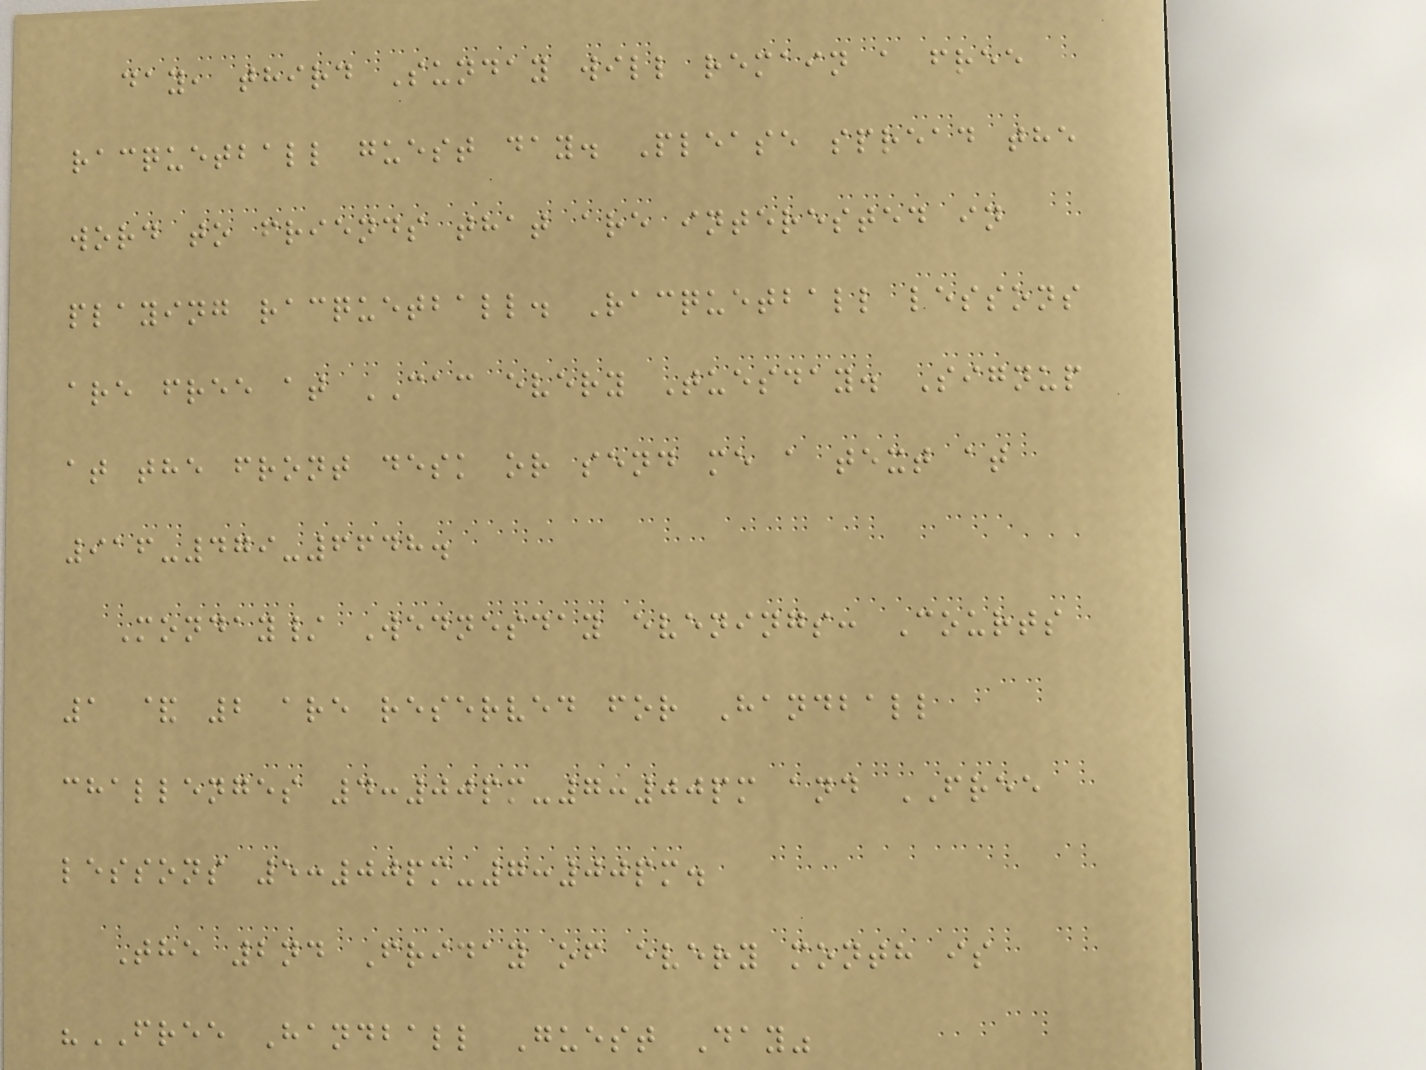day, third Sunday will remain a free
racquetball guest day. Please spread the
word to friends that are interested in
playing racquetball. Racquetball lessons
are free at CAC every Tuesday. Signup
at the front desk or send me a text at
916-479-6648.
Monday/ Wednesday evenings: Courts
1 & 2 are reserved for Handball
challenges 4:00pm-7:00pm and FREE
lessons 5:00pm-7:00pm.
The 2nd Friday of every month is
"FREE Handball Guest Day"
